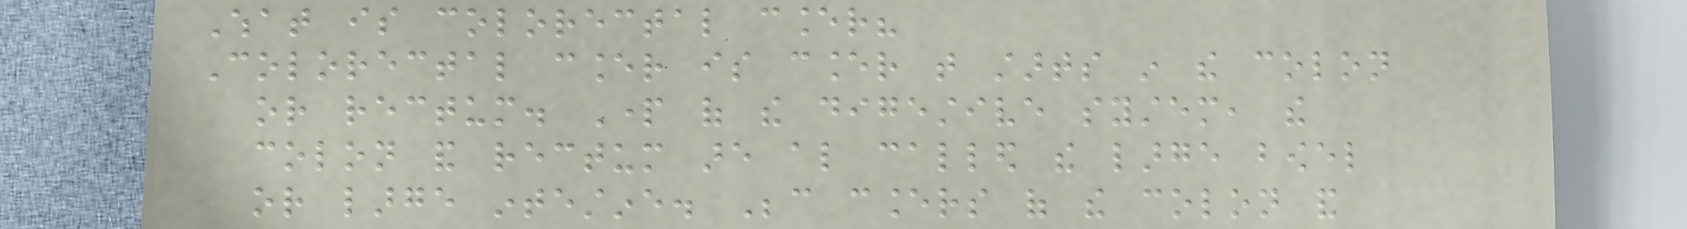What is colorectal cancer?
Colorectal cancer is cancer that starts in the colon
or rectum. Part of the digestive system, the
colon and rectum are also called the large bowel
or large intestine. Because cancers of the colon and
